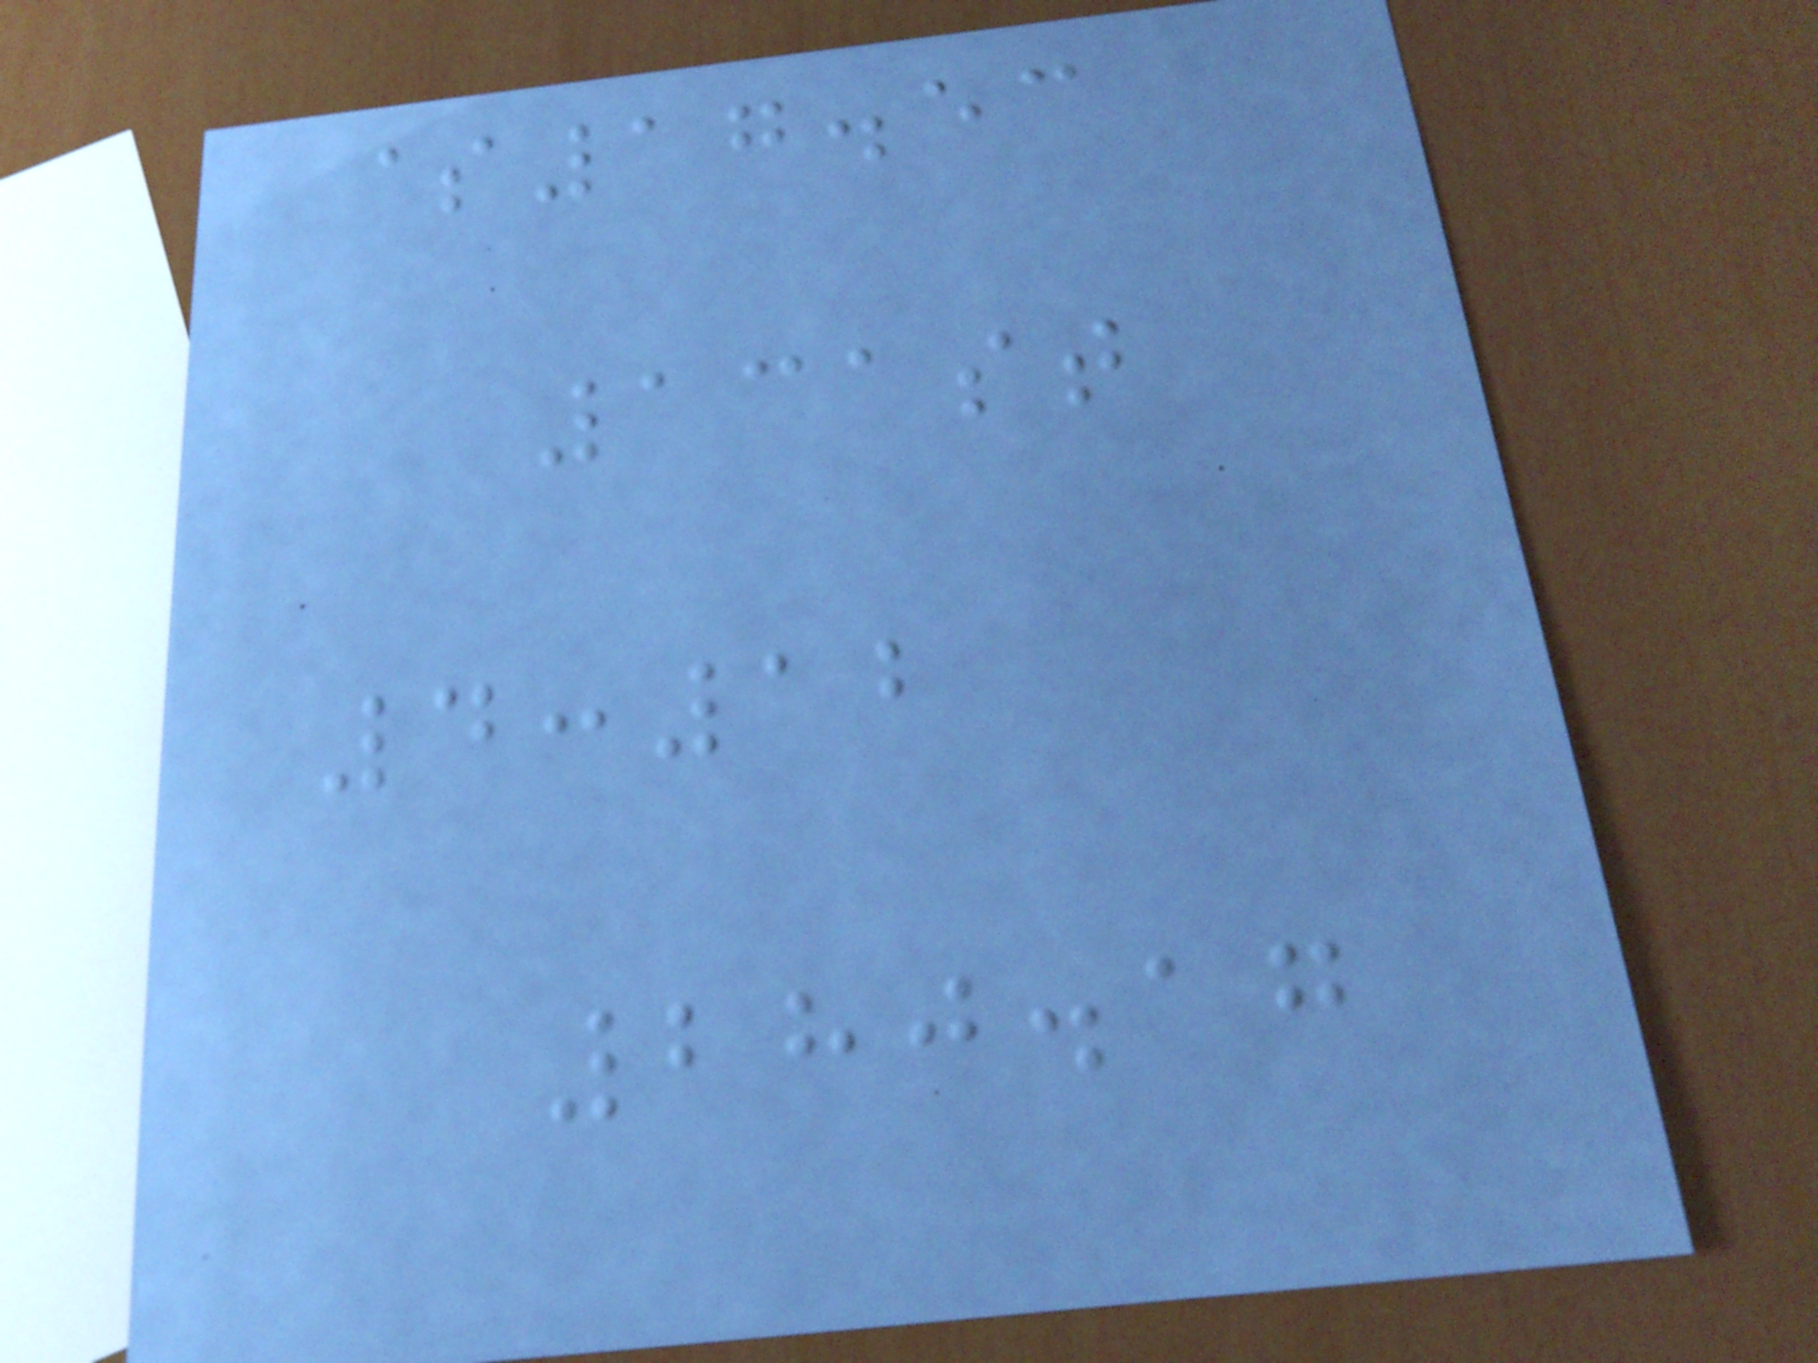$17.53
131st
4:12
280.17
